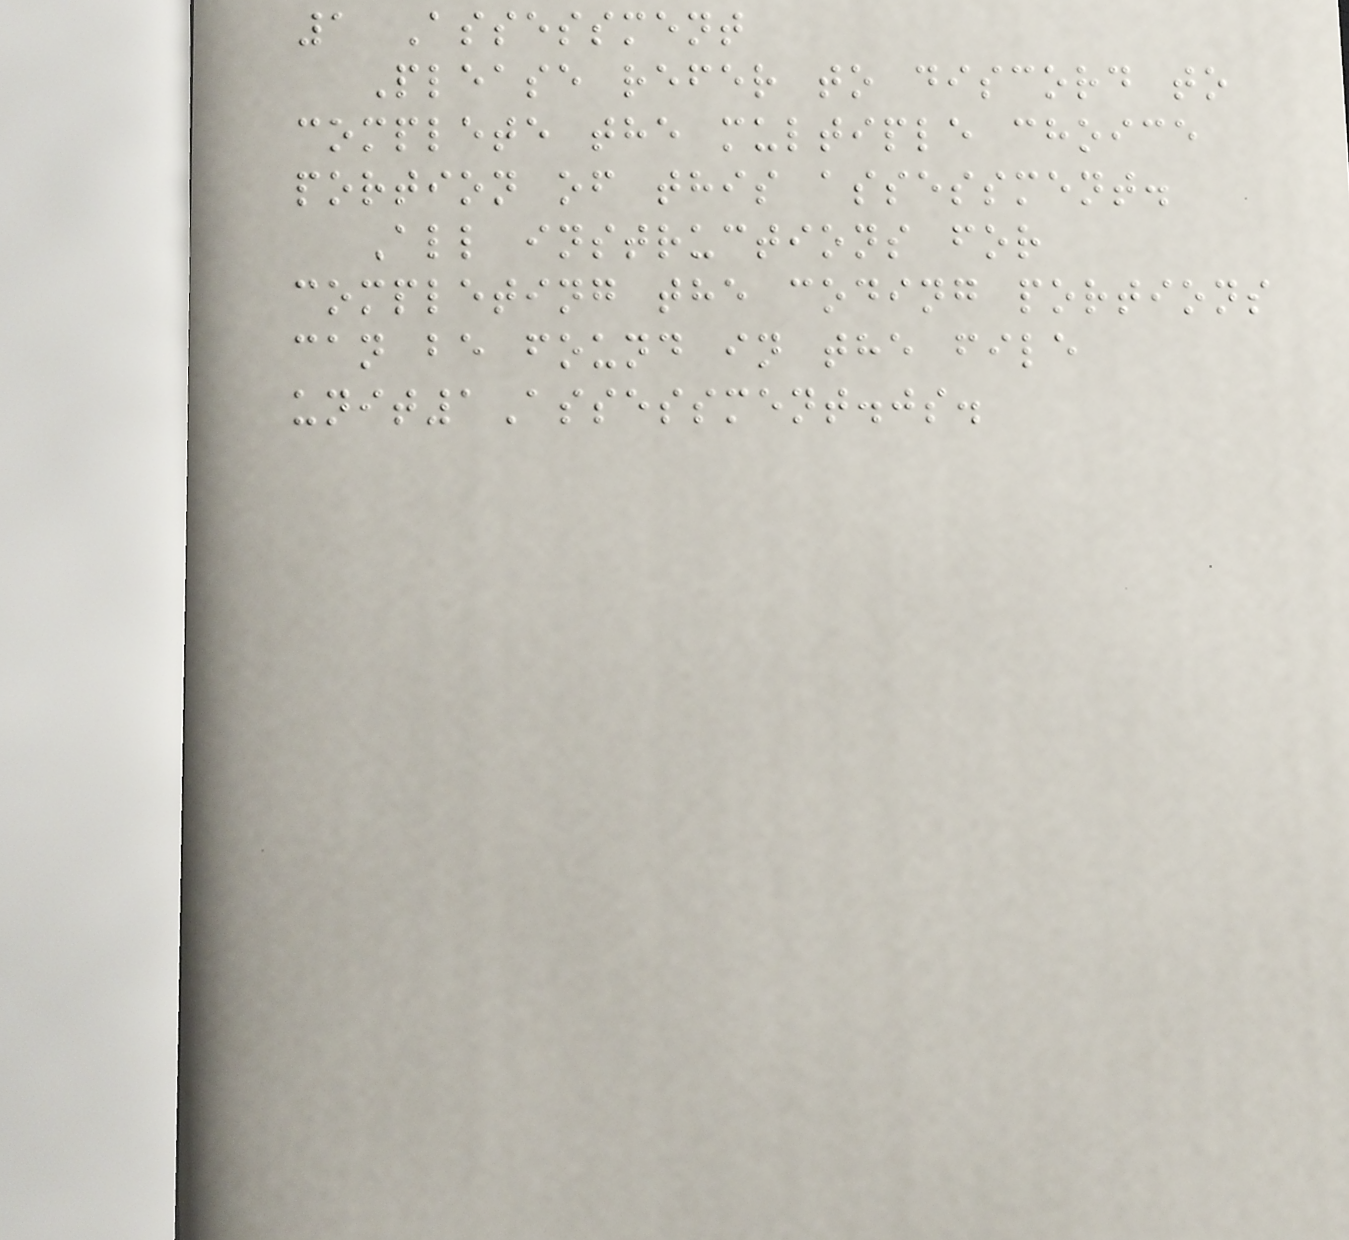1 Assessment
Please refer to discord to
complete the multiple choice
portion of this assessment.
All instructions for
completing the coding portions
can be found in the file
unit1Assessment.js.
